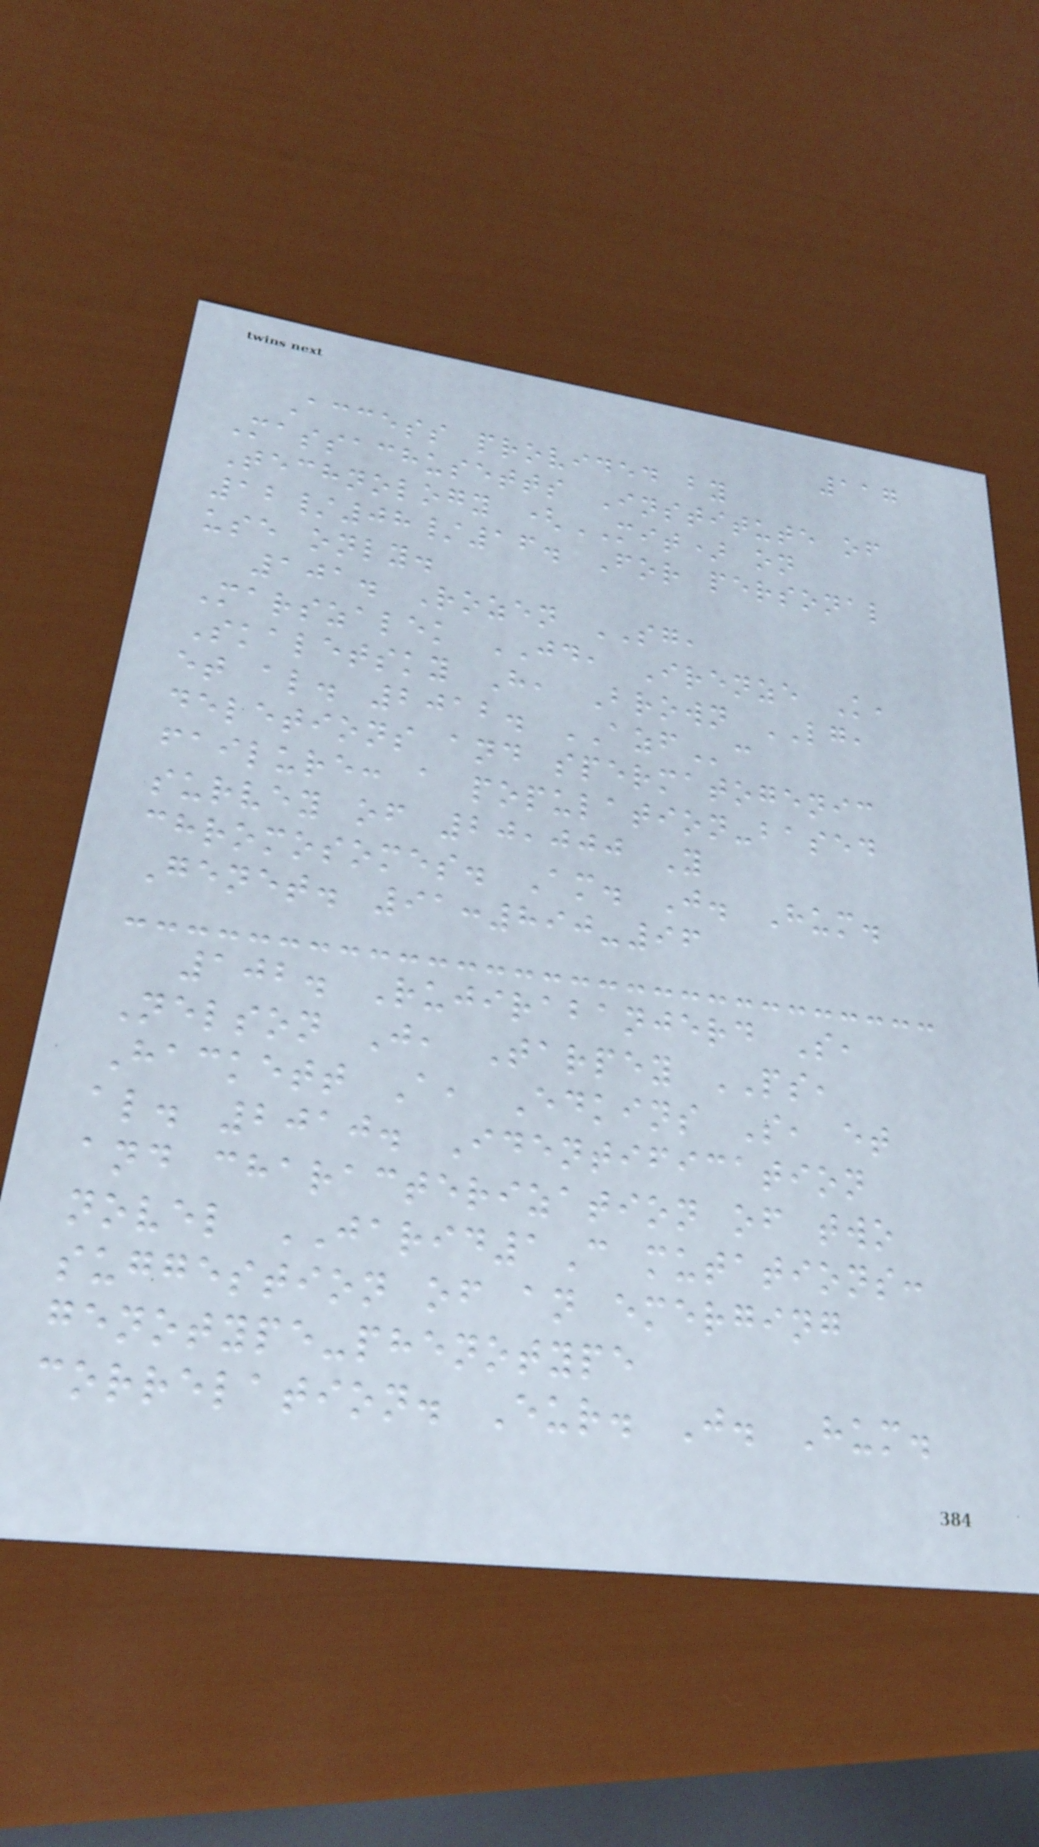117
Access provided by
Massachusetts Institute of
Technology (MIT) on
12/08/16. For personal
use only.
101. Rozen SG,
Marszalek JD, Irenze K,
Skaletsky H, Brown LG,
et al. 2012. AZFc
deletions and spermatogenic
failure: a population-based
survey of 20,000 Y
chromosomes. Am. J. Hum.
Genet. 91:890-96
102. Rujirabanjerd S,
Nelson J, Tarpey PS,
Hackett A, Edkins S, et
al. 2010. Identification
and characterization of two
novel JARID1C mutations:
suggestion of an emerging
genotype-phenotype
correlation. Eur. J. Hum.
